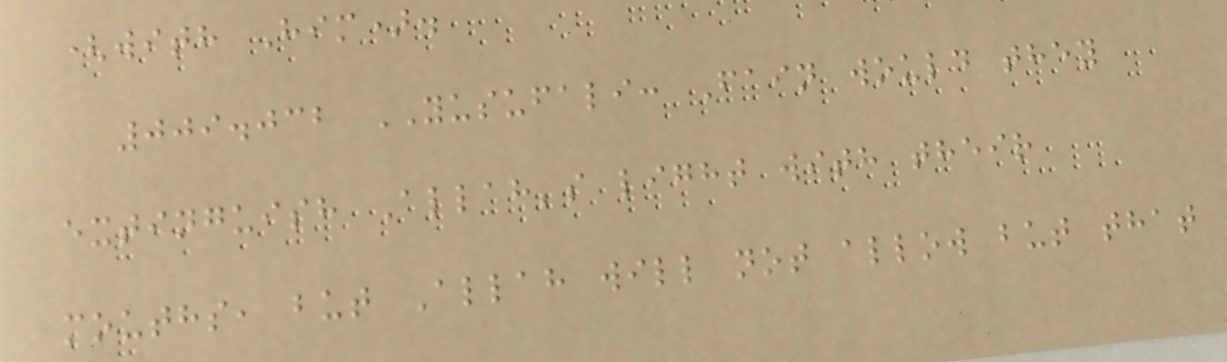(with Him).
009.032 YUSUFALI: Fain would they
extinguish Allah's light with their
mouths, but Allah will not allow but that
